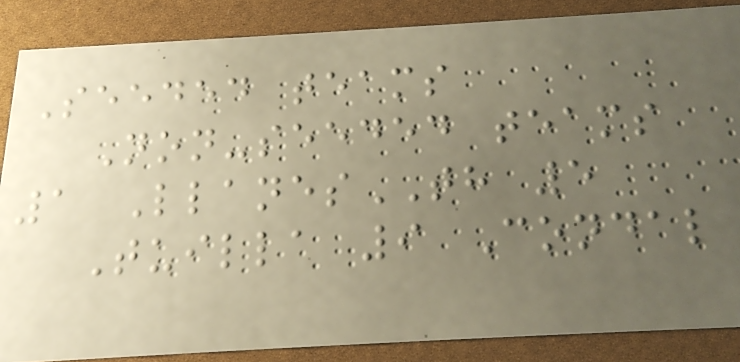Seeded teams
Non-seeded teams
1 LlanesTH 5
Tuilla 9 Condal
